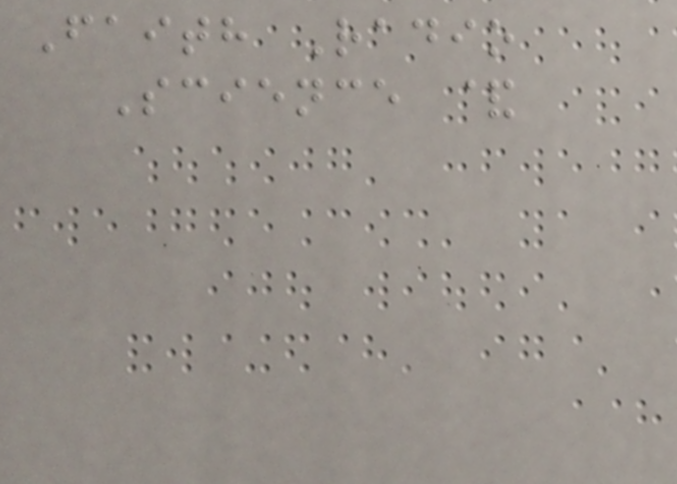Faith Radio
Science &
